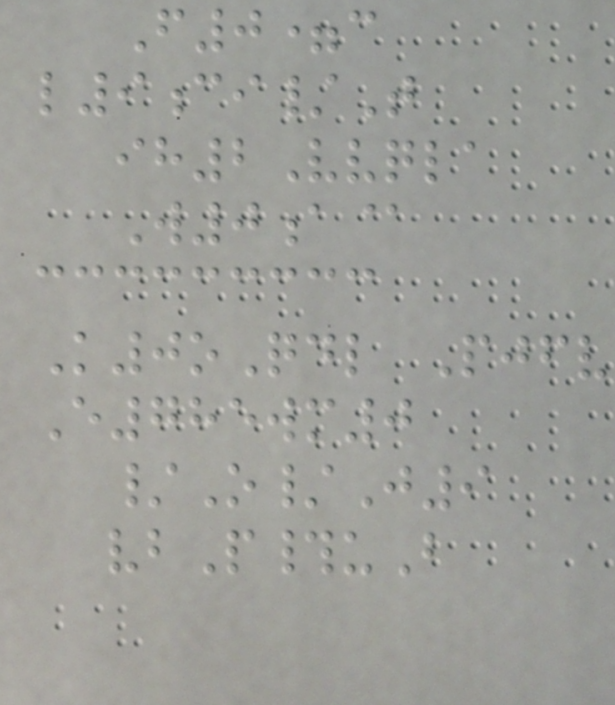F0=c
l9ci/T
ih2Vvqla
W0a@
K0oQdl Pjfv
E785wm0
/O/J9
vbP#uB
